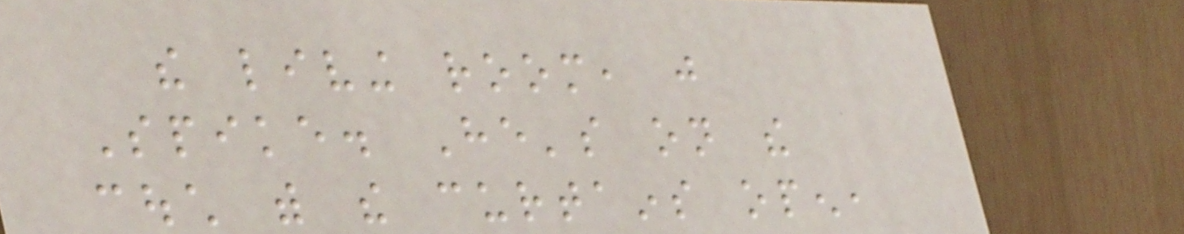the living room, just
Spike. He's on the
couch with the curtains open,
